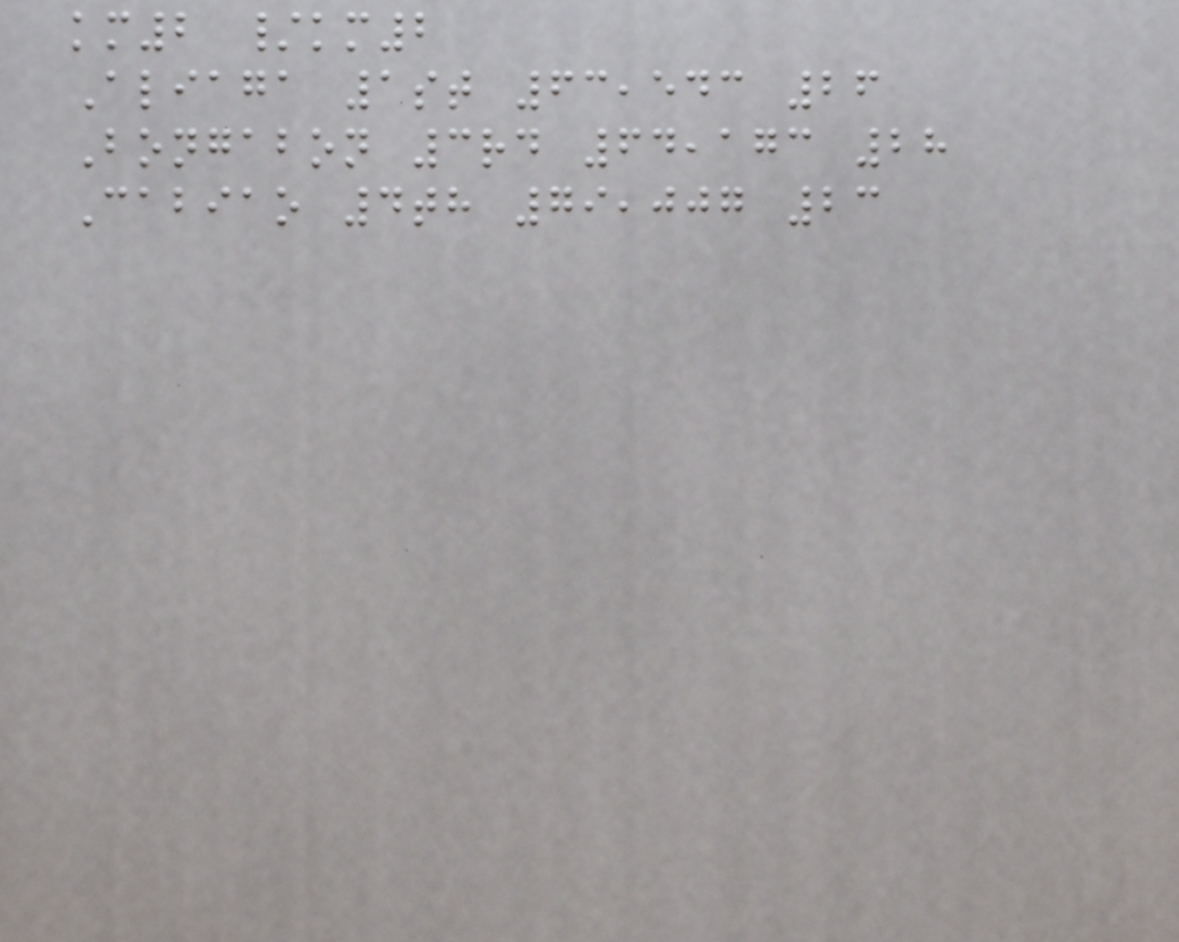km2 /km2
Aliaga 1st 63,543 26
Bongabon 3rd 64,173 28
Cabiao 4th 79,007 23
